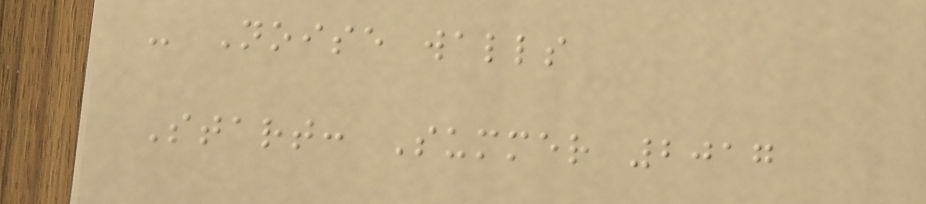- Noise walls
Start: Summer 2017
